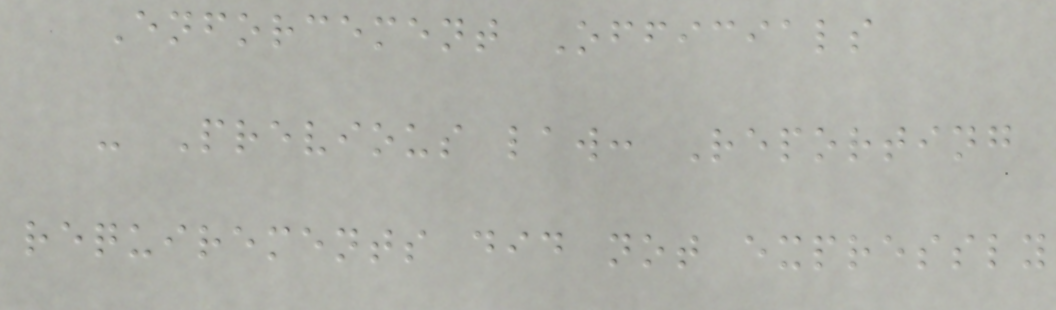Enforcement Officials
- Previous law: Reporting
requirements did not expressly
